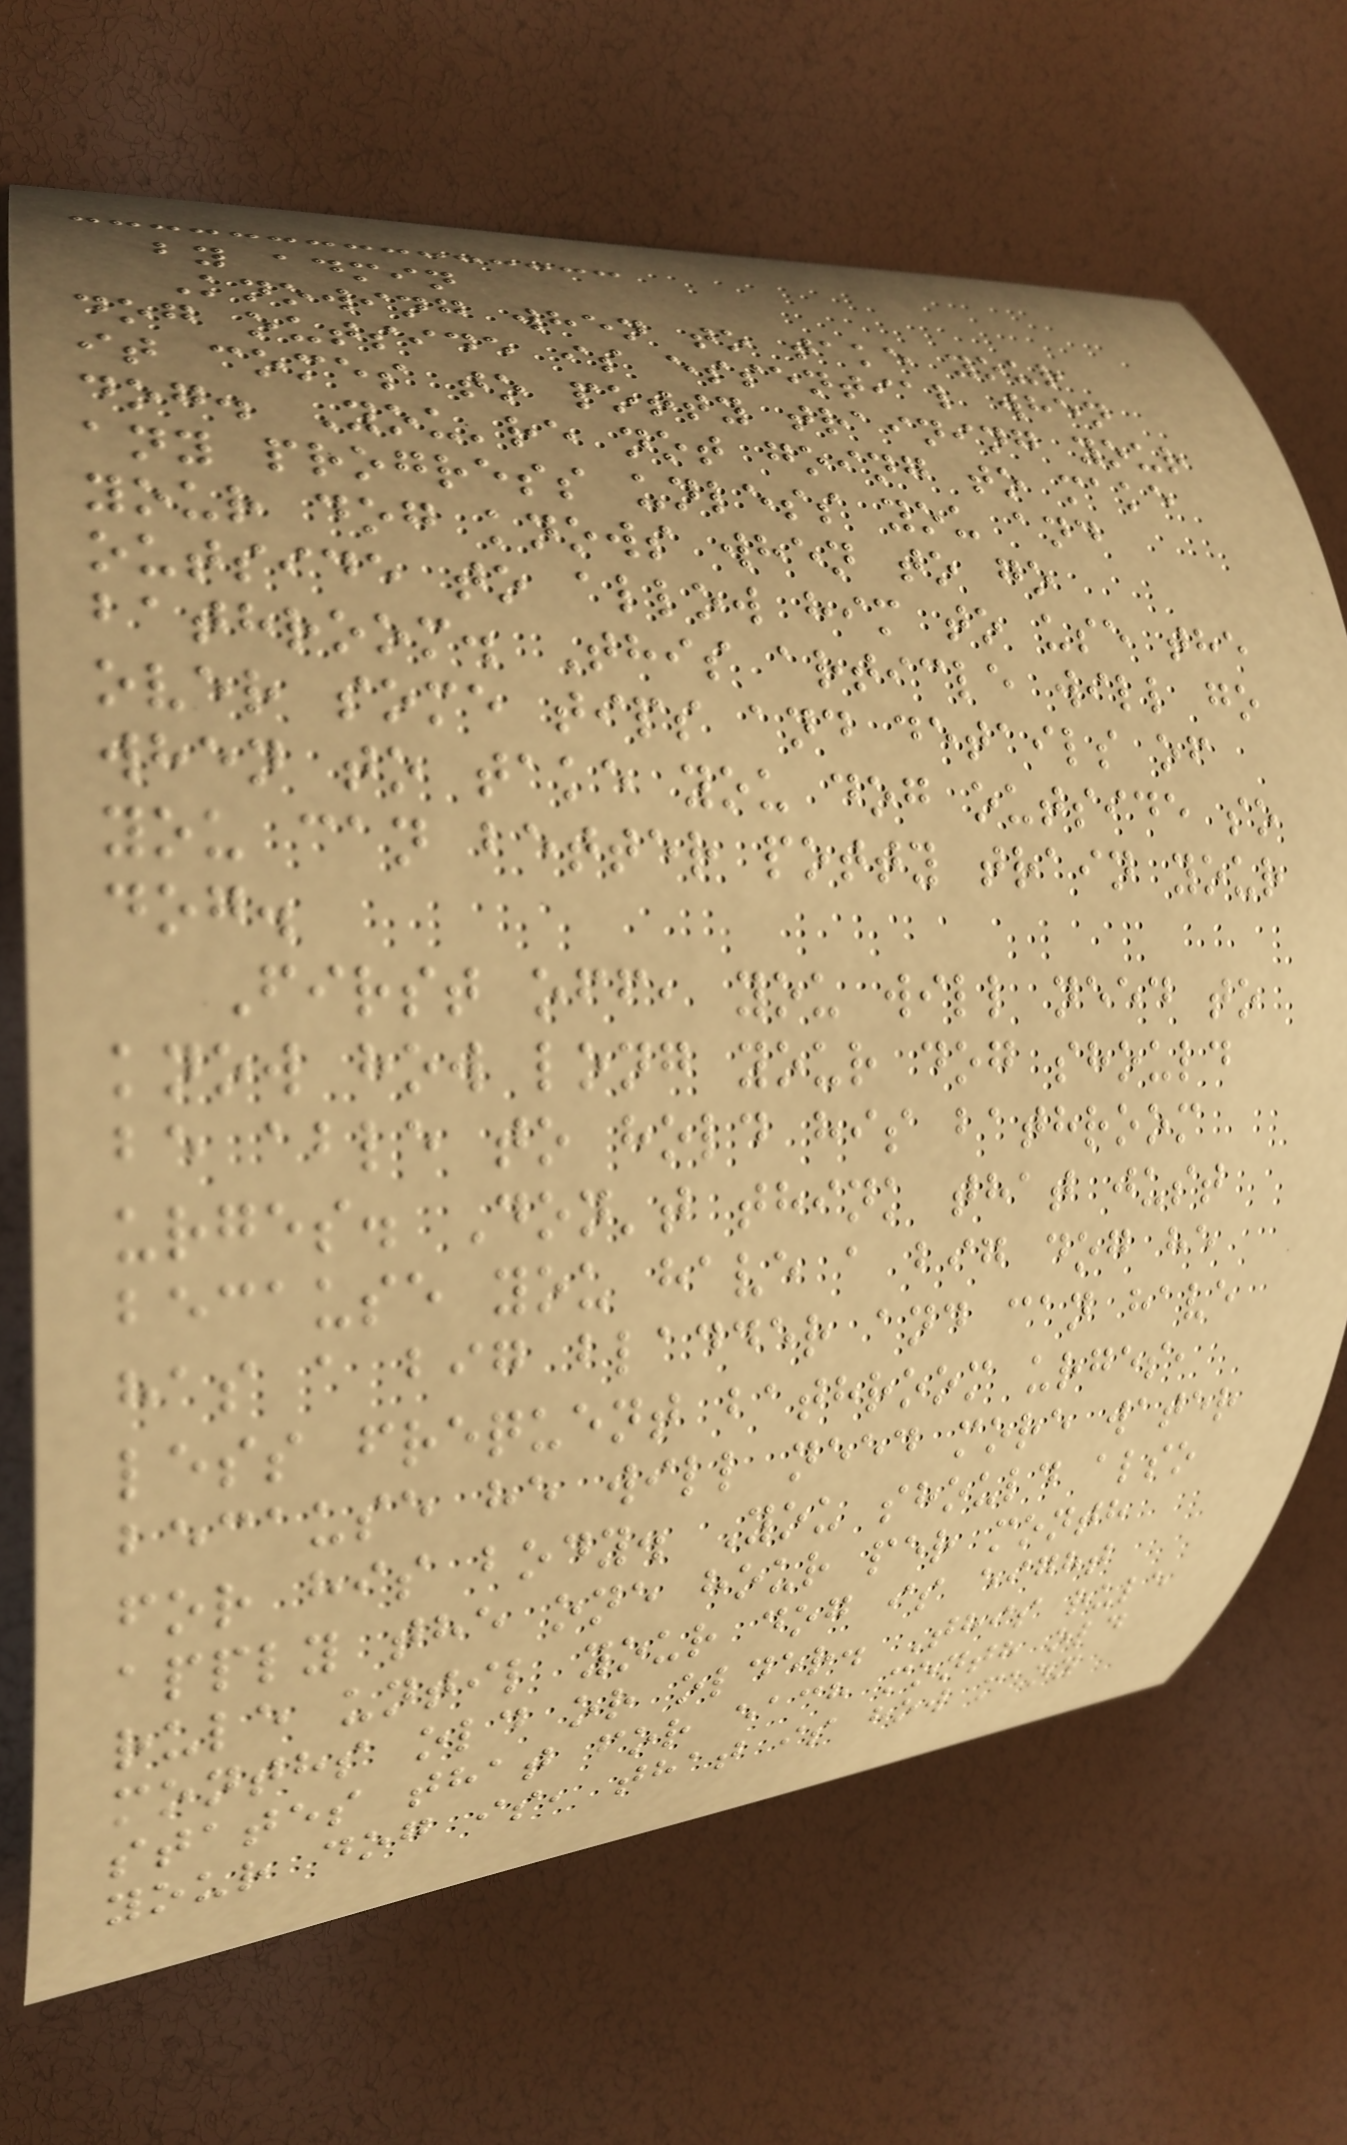by admin
Knowing when to take your
dog outside is essential when
it comes to potty training your
dog. You're not going to make
any progress unless you and
your dog knows when to go
outside to allow him to use the
bathroom. This article will go
over some tips and details of
when to take you dog outside so
you can better potty train your
dog.
First off, you will need to
know how long your dog should
be able to hold his bathroom
urges. Don't think that just
because you have a big dog he
has a big bladder and can have
less frequent bathroom urges,
because he will need more water
for his body. You should also
apply the one hour per month
rule until your dog is eight
months old or older. This rule
states that for each month old
your dog is, that is how many
